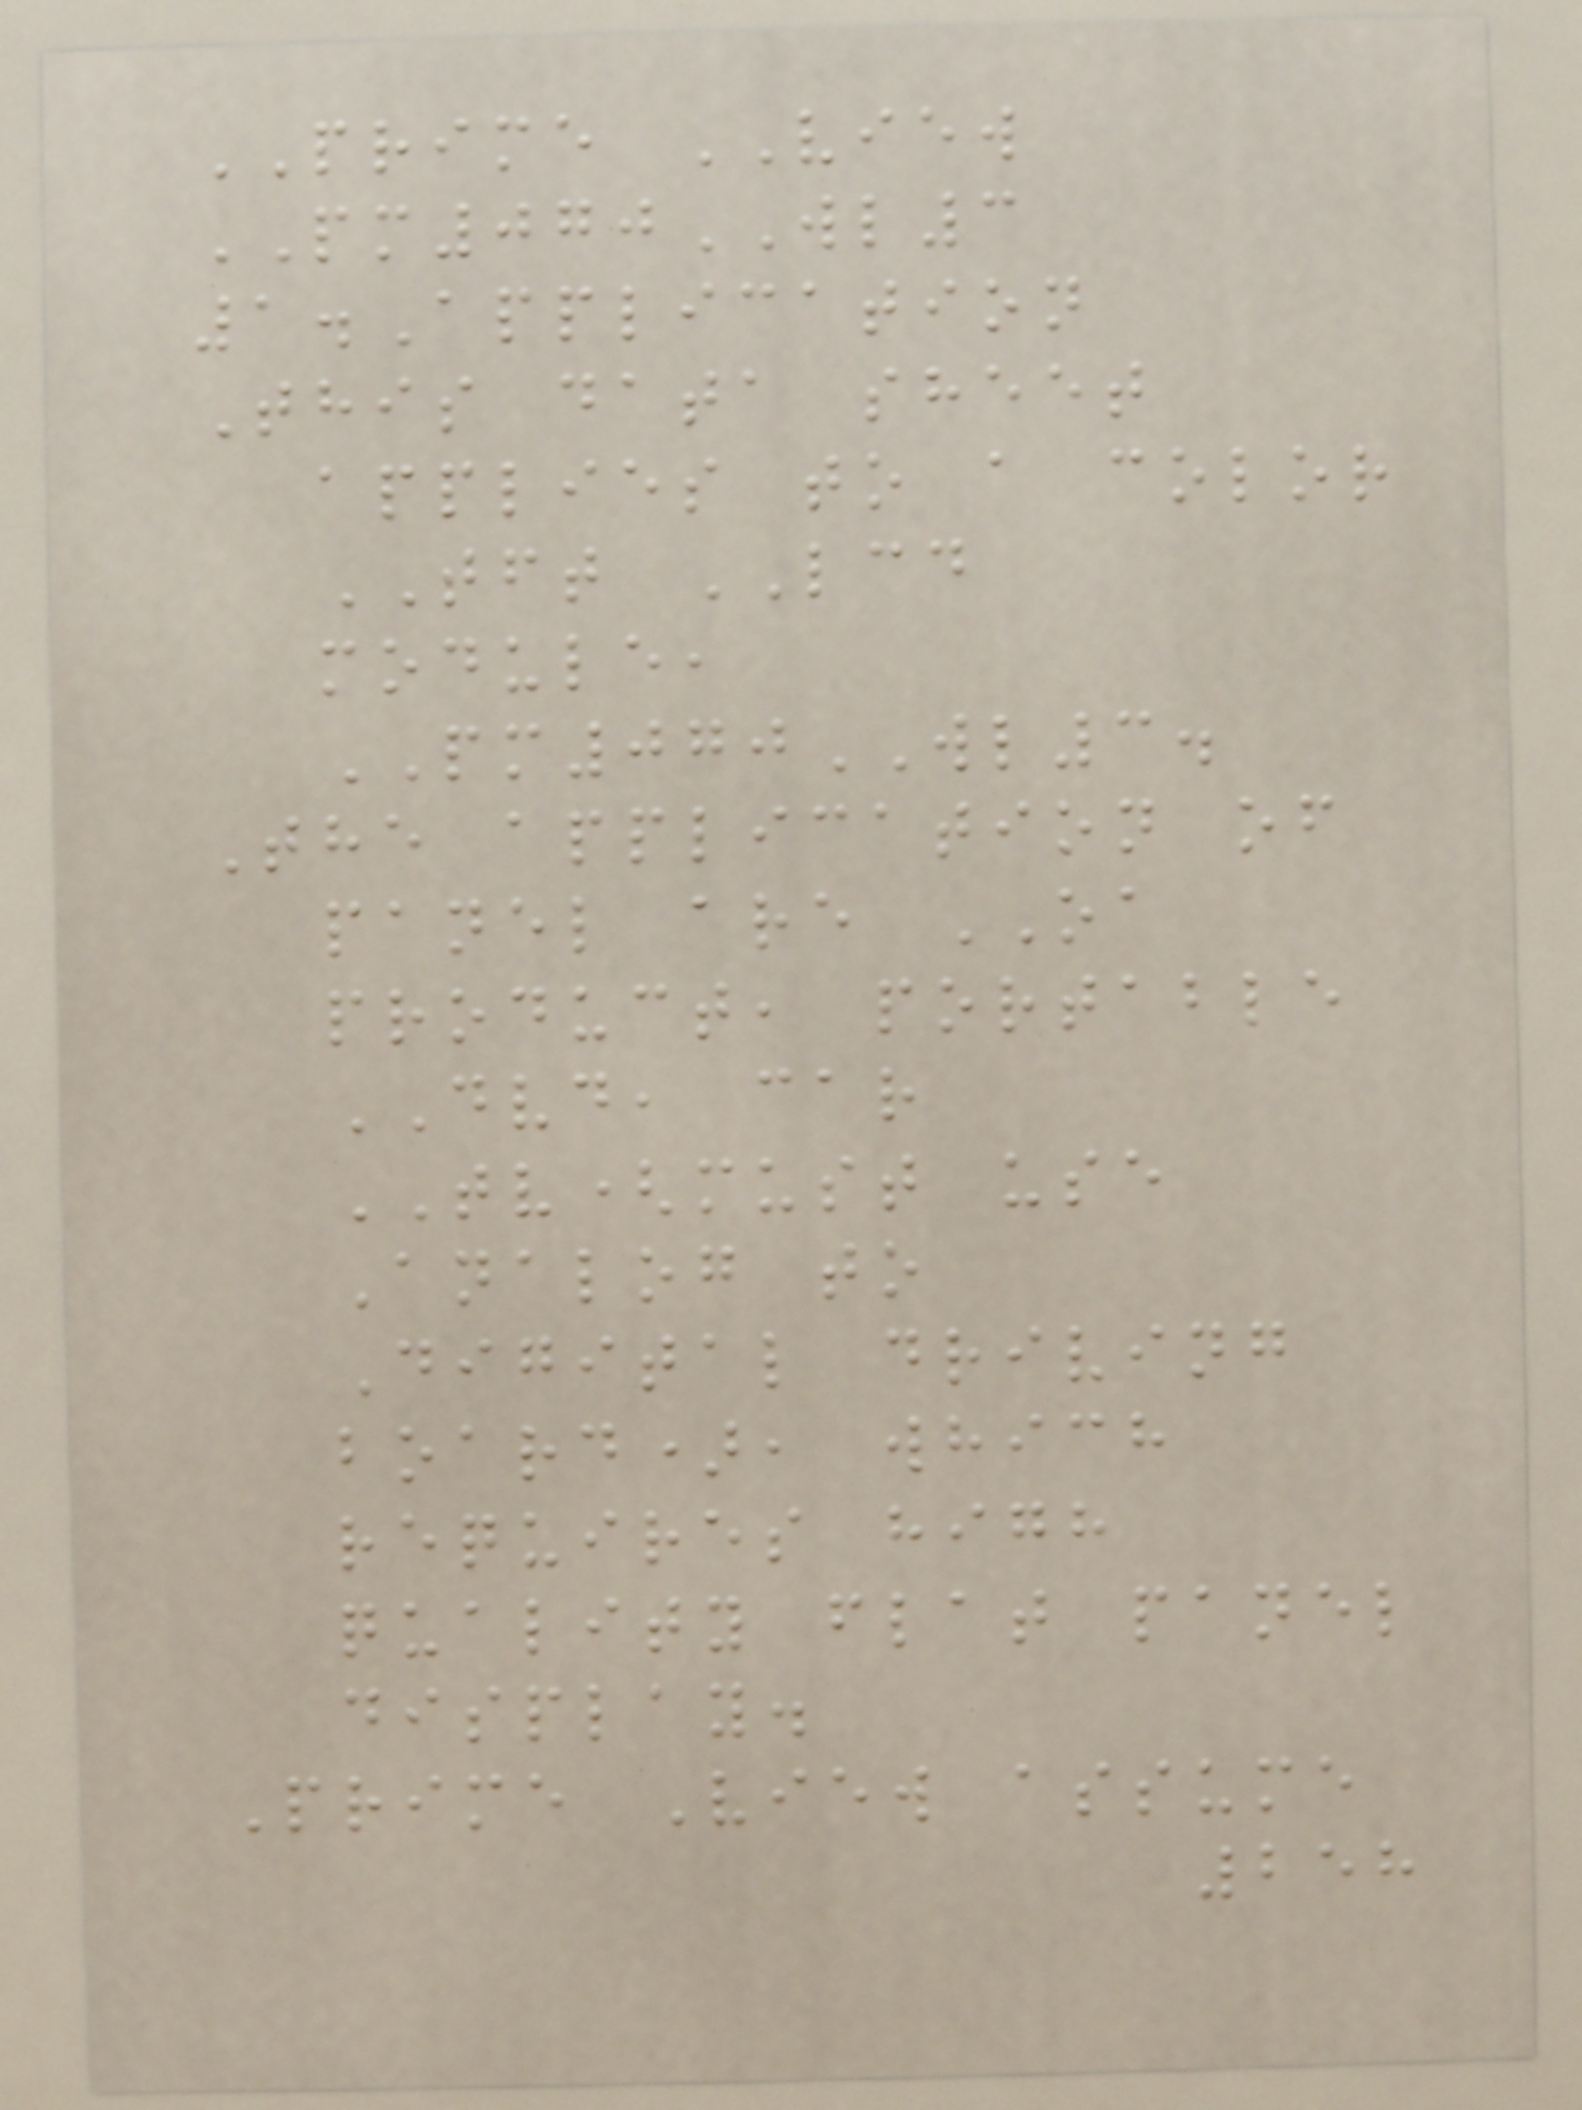PRIME VIEW
PM070WL3
1.Application
This data sheet
applies to a color
TFT LCD
module,
PM070WL3.
The application of
panel are OA
product, portable
DVD, car
TV(must use
Analog to
Digital driving
board), which
requires high
quality flat panel
display.
Prime View assume
258
